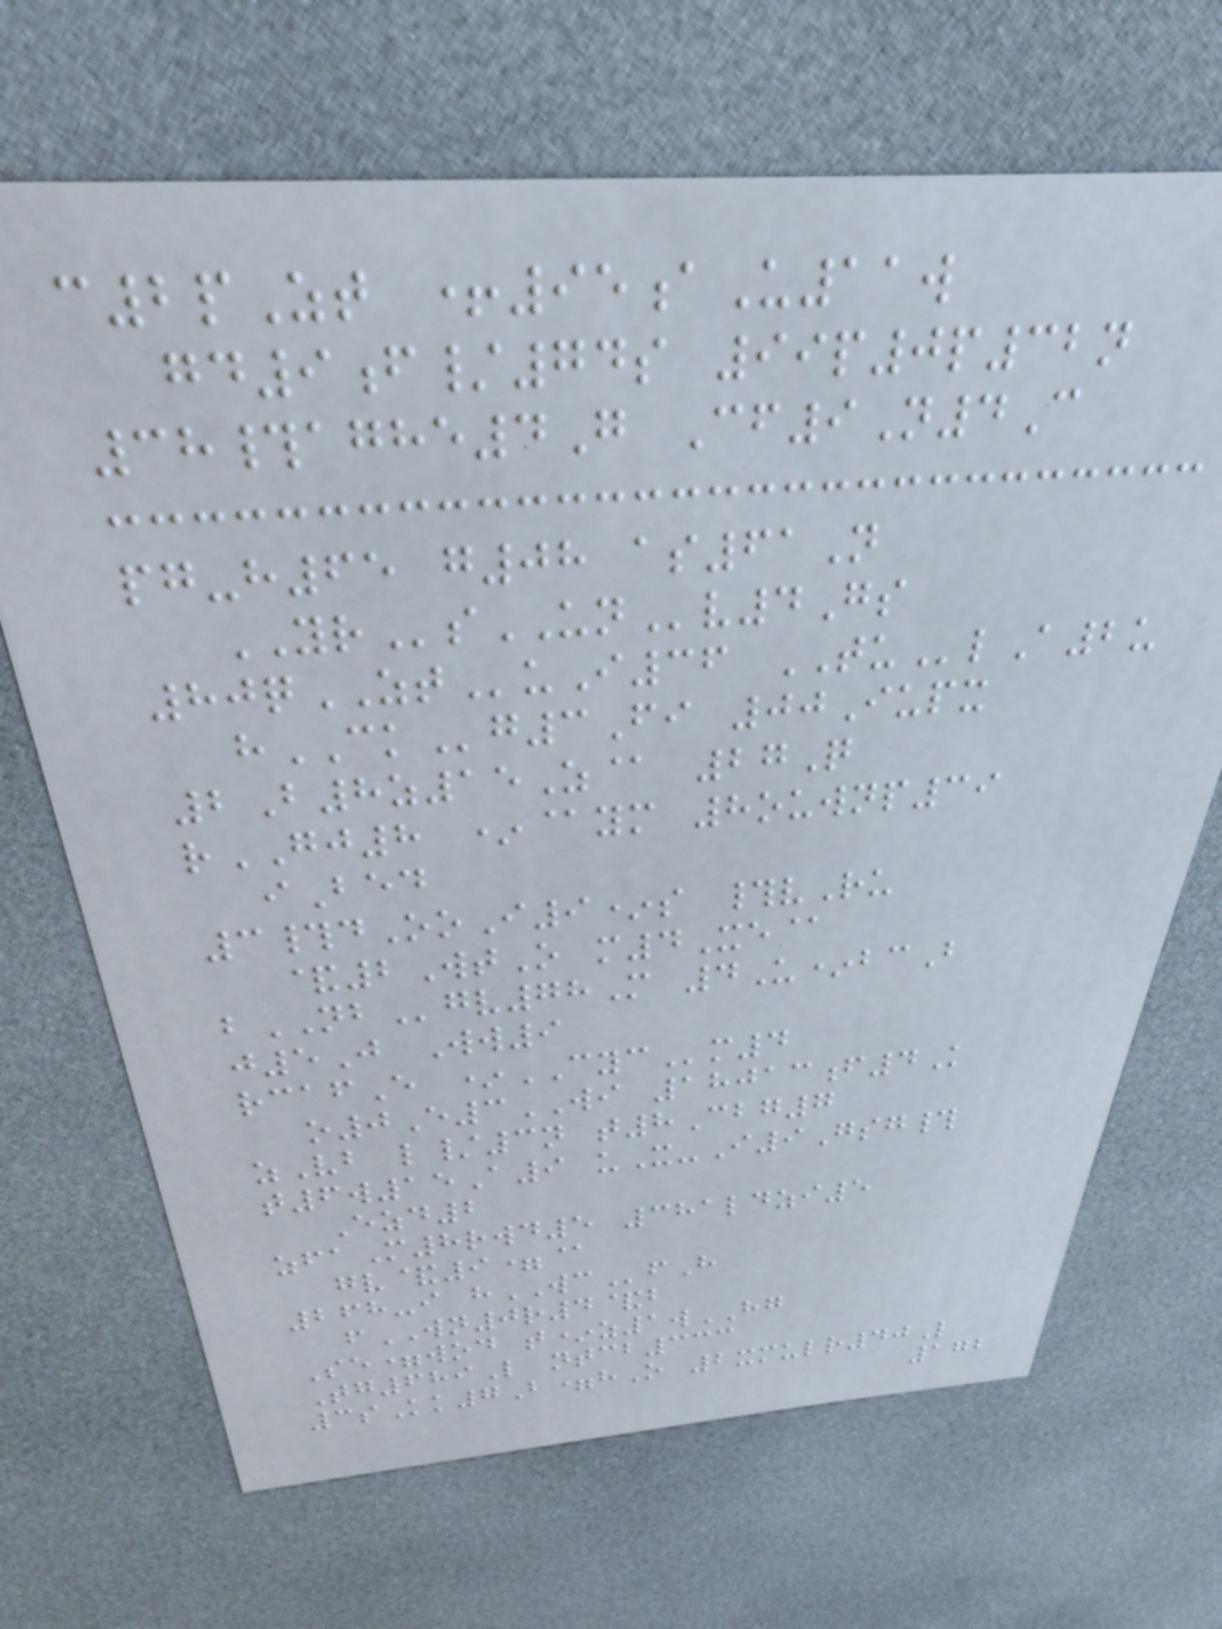c2pZt +95aU11w
gd9f/74s 99p0p32n
38#aghe4G Cf9N4C
pg-h65 g08 as61N
YRsUNv4Gs
80qZTuI36 TUlA2u
hCKg3Fi 00Iupx
2B8z15Z@ 27Q
rGJ8 *@ym 8ouwnp39
iBed
3#dOoI9*s #vRu
&2WtO m4Xe@
bNBgv78M 4U*bcB
j5J Ww9
rcafE *CYCm4
o0E3WI 18013f4K
zVb l/3n t8Cbg7
t6w15A9 uX-I9Gsg#
Ezd2
zfaM8rwd5 381ldzi5
gv&9=@
268-i hWCfH
fWN0r4&b
Se=wod t*z1wHG
Tg689L ntcb333
3sKk7B=hO 2xmulr40L
172
